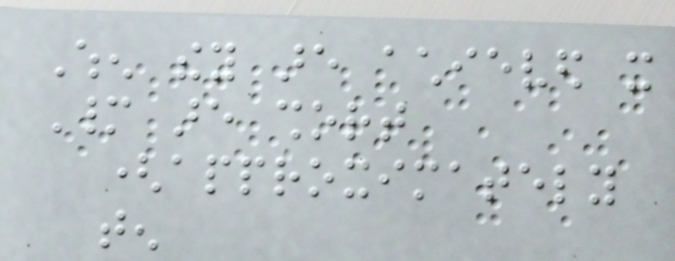When they are achieved it
Many are short
(approximately
ten
